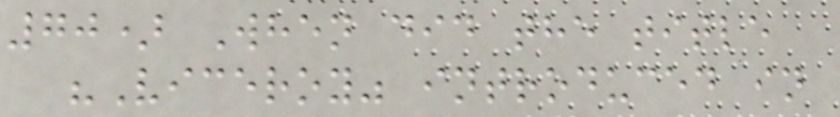70) When did the title
"Viceroy" introduced in
